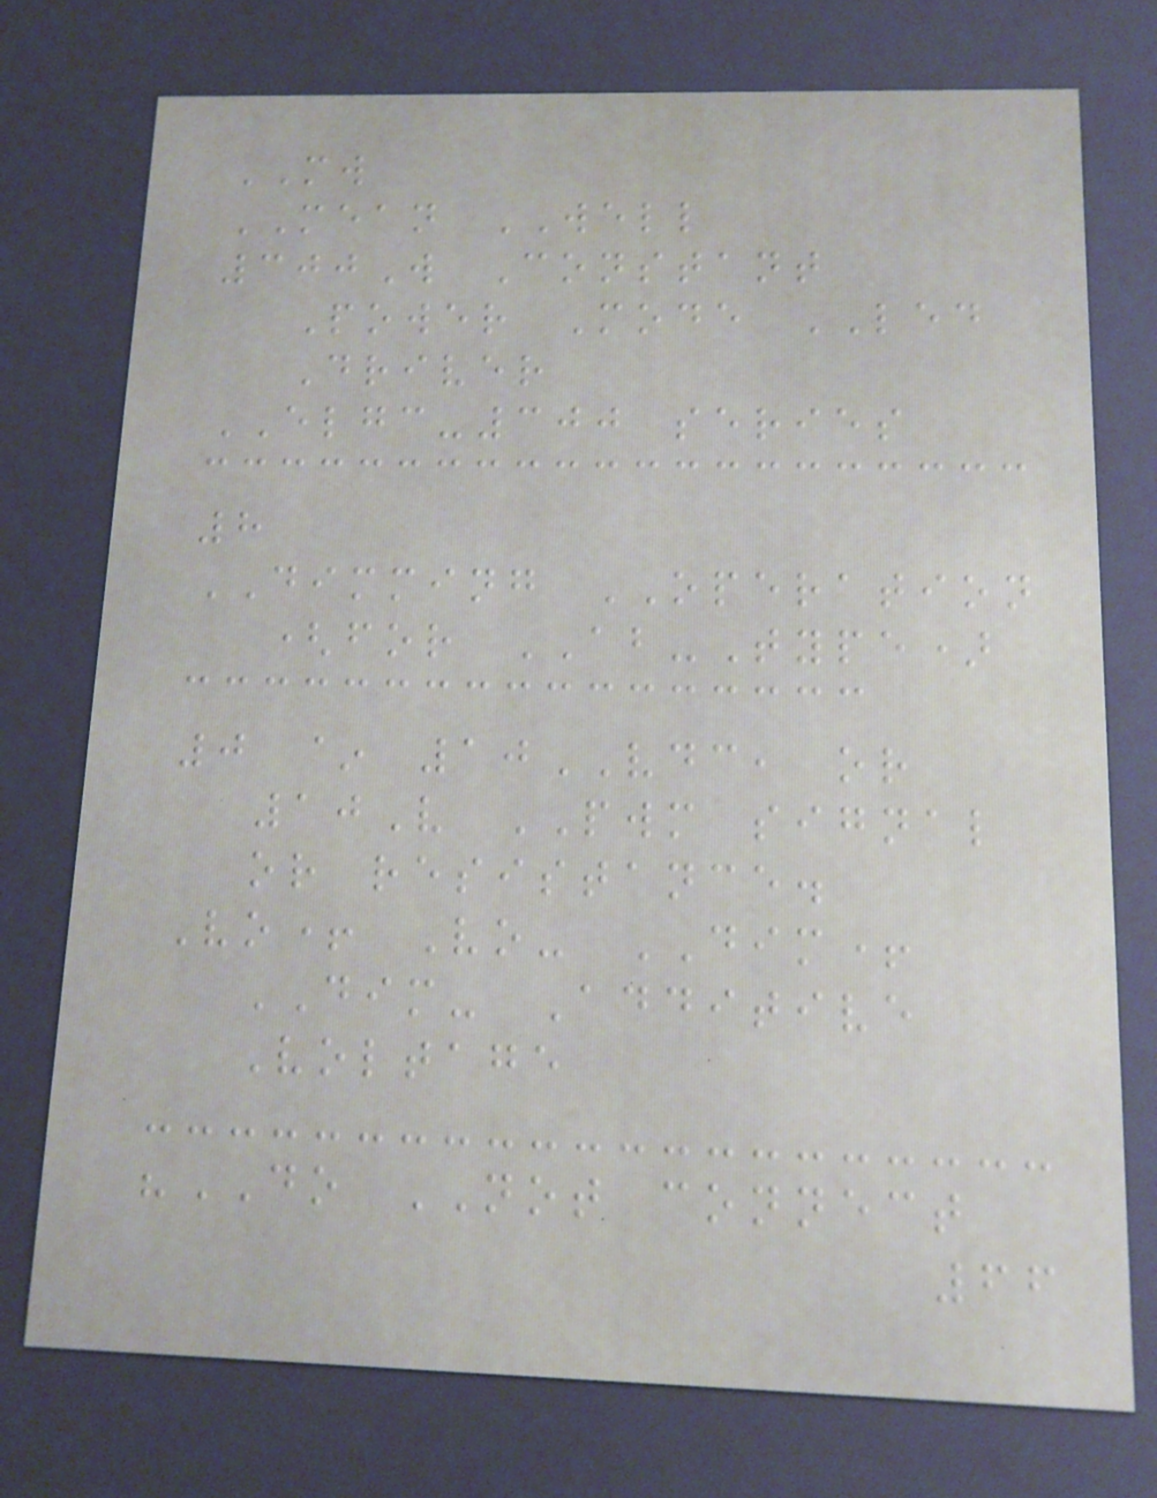MW
MEAN WELL
300W Constant
Power Mode LED
Driver
ELGC-300 series
8
DIMMING OPERATION
(for AB-Type)
0 ~ 10VDC, or
10V PWM signal
or resistance.
Vo+ Vo- DIM+
DIM- Additive
Voltage
"DO NOT connect
66
